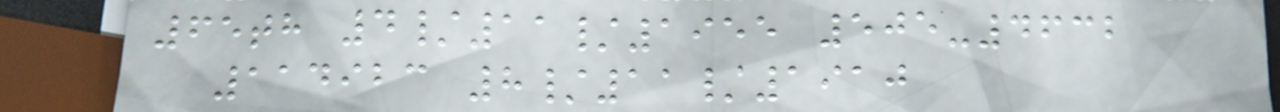65th 4/11/1955 505-4632
114923 8/11/1910
